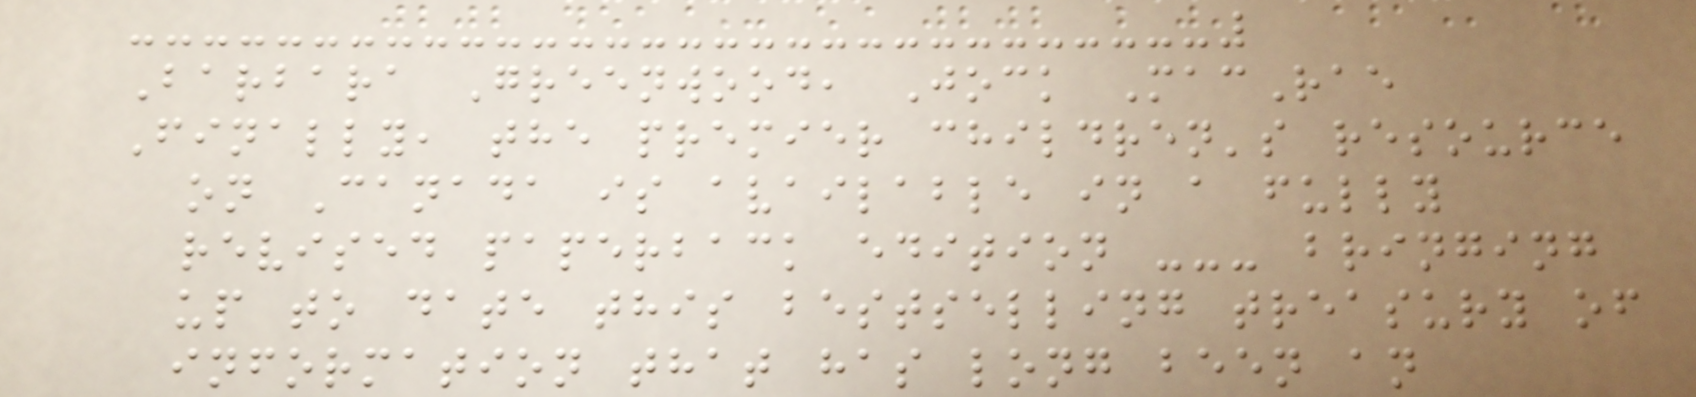Barbara Greenwood, Jock MacRae
Finally, the premier children's resource
on Canada is available in a fully
revised paperback edition --- bringing
up to date this bestselling treasury of
information that has long been an
